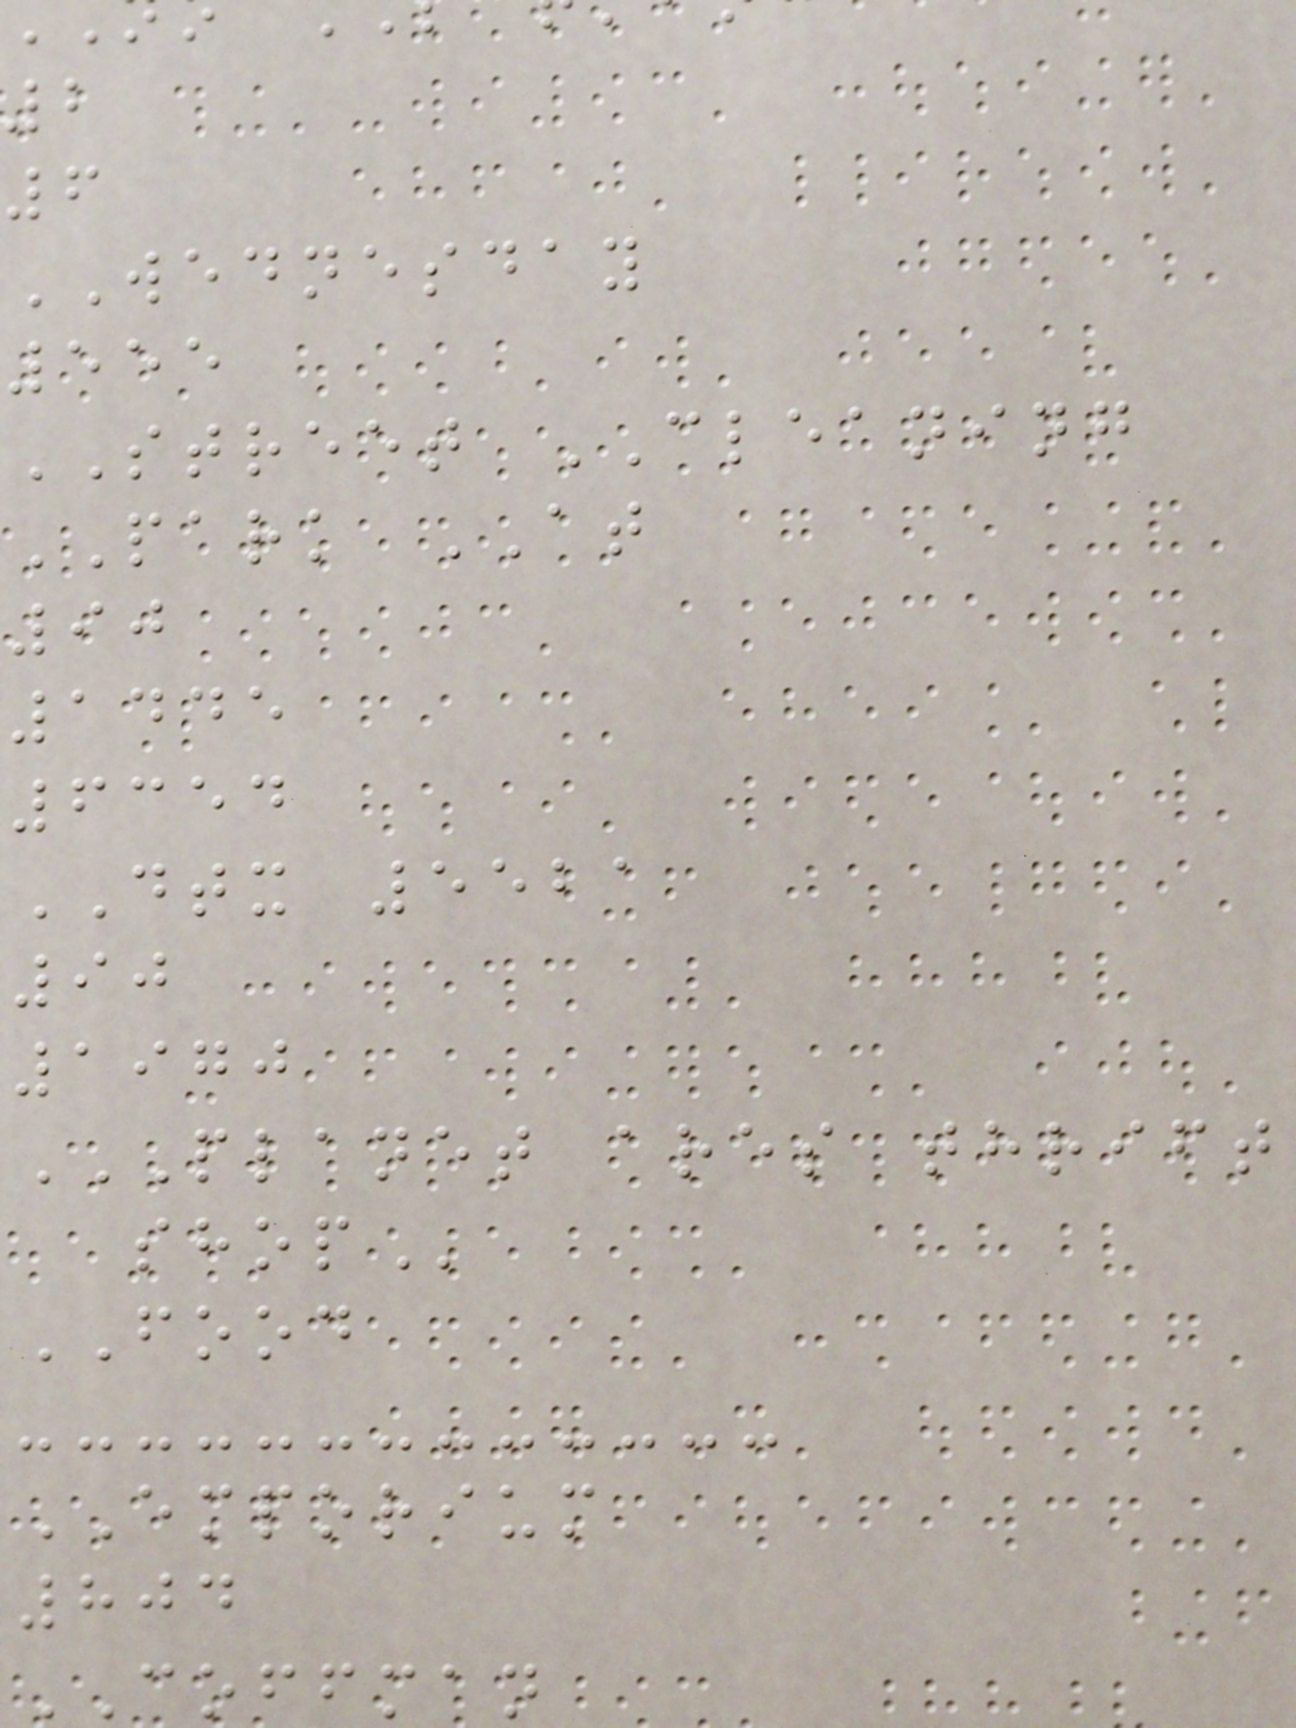2
6
WEDNESDAY
555
STREET CLEANING
PARK AT
90
1445
6354
DTX 5521
90
1970
PLANET ARES THRIFT
FOOD
EMPORIUM
804
COFFMAN
